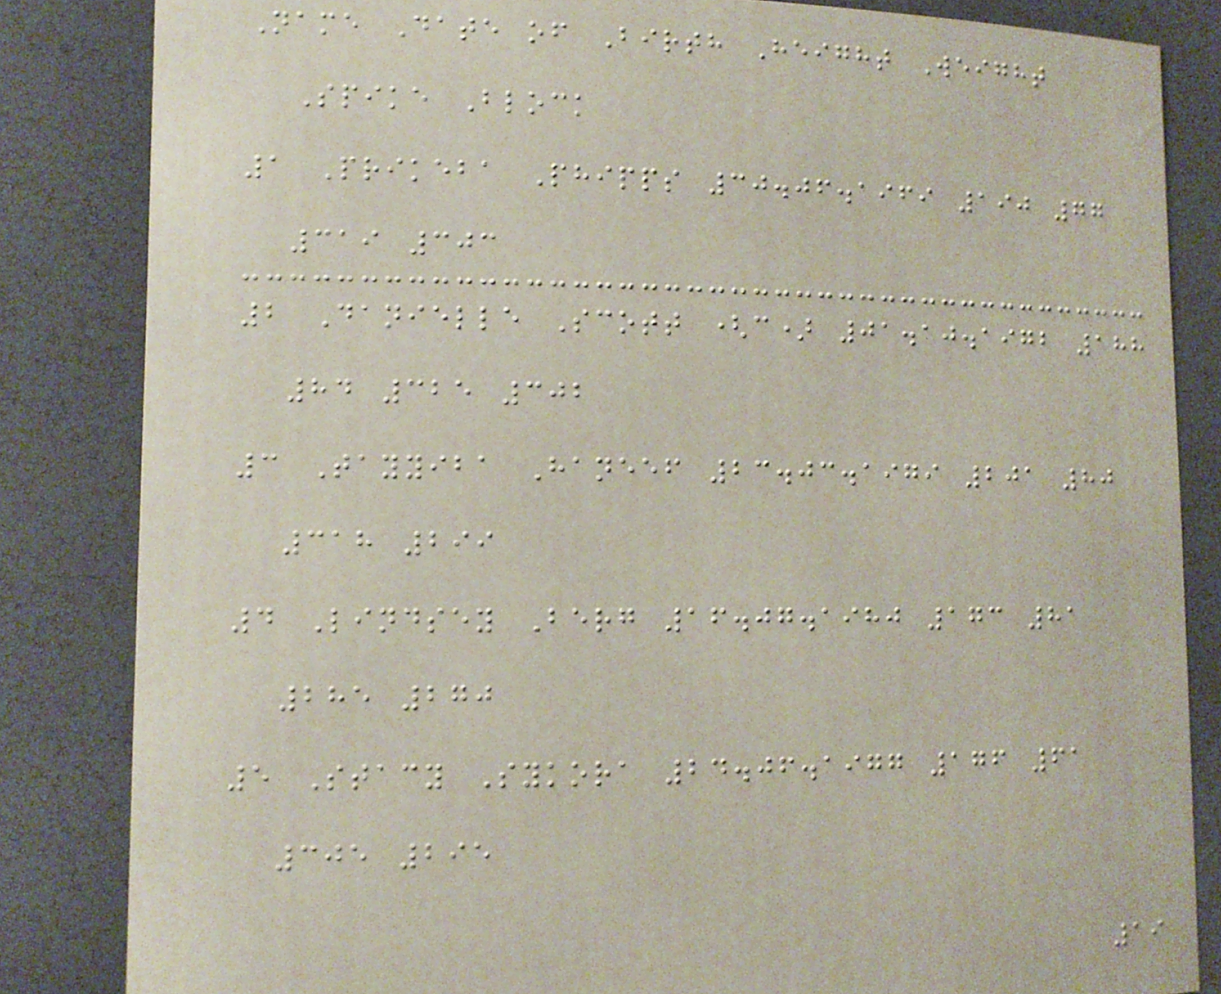Name Date of Birth Height Weight
Spike Block
1 Prikeba Phipps 30.06.1969 190 77
319 303
2 Danielle Scott (c) 01.10.1972 188
84 325 302
3 Tayyiba Haneef 23.03.1979 201 80
318 299
4 Lindsey Berg 16.07.1980 173 81
285 270
5 Stacy Sykora 24.06.1977 176 61
305 295
19
